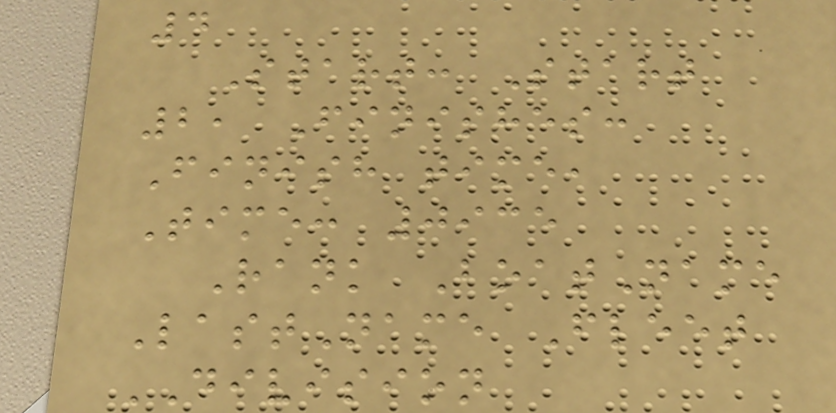4
Start: Start
2, Finishes:
Finish time,
Time: 0935
Rank BoatName
LastName Fleet
DIVISION
